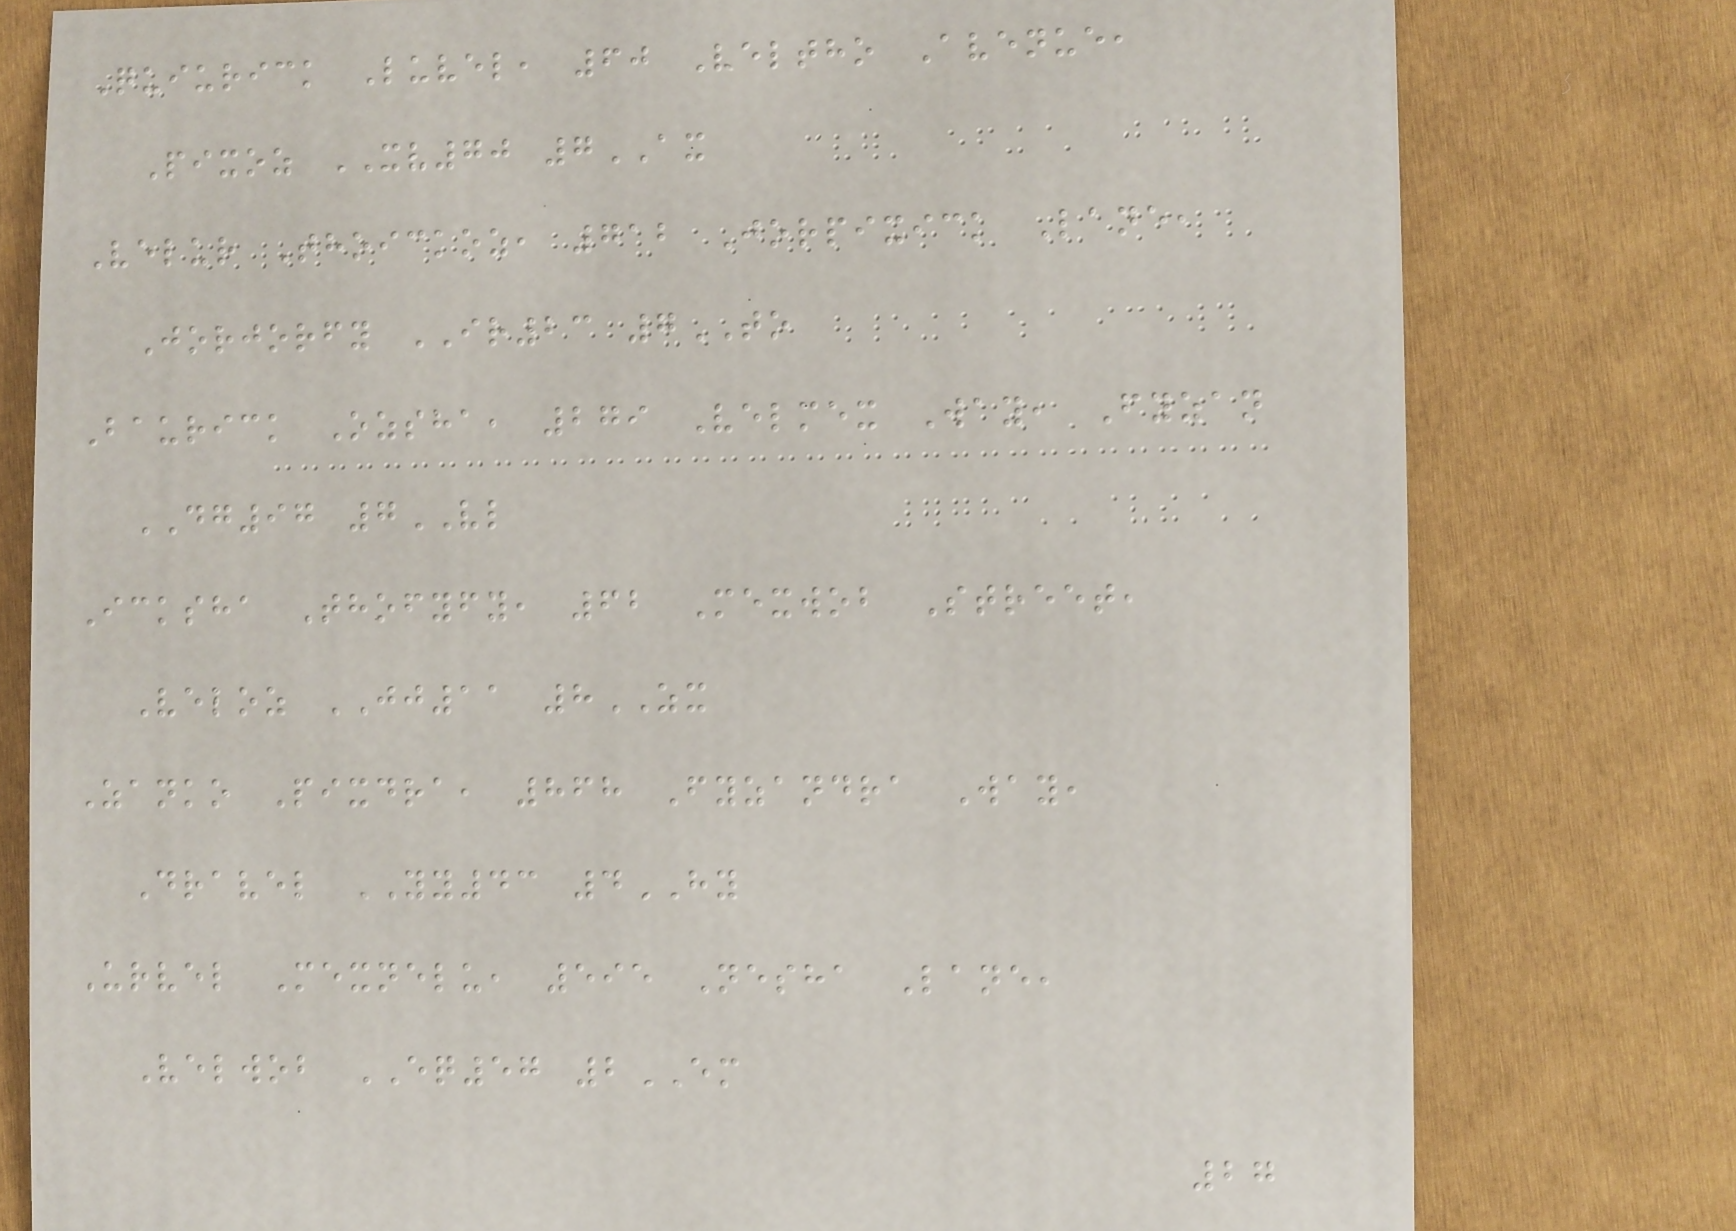Quiurick Luvel, 60 Veltho Avenue,
Pixoz XV70 7AX
Velur Thoickoz, 712 Jorpixick Lane,
Jorjorfy IR23 7TO
Baurick Ozsha, 279 Velmex Way, Fyzan
DG97 7VL
Icksha Thofyfy, 62 Mexwob Street,
Veloz JJ11 8ZX
Zanko Pixdra, 868 Fyzandra Way,
Dravel YY43 4HY
Urvel Mexnelu, 595 Nesha Lane,
Velwob EQ57 2EM
27
